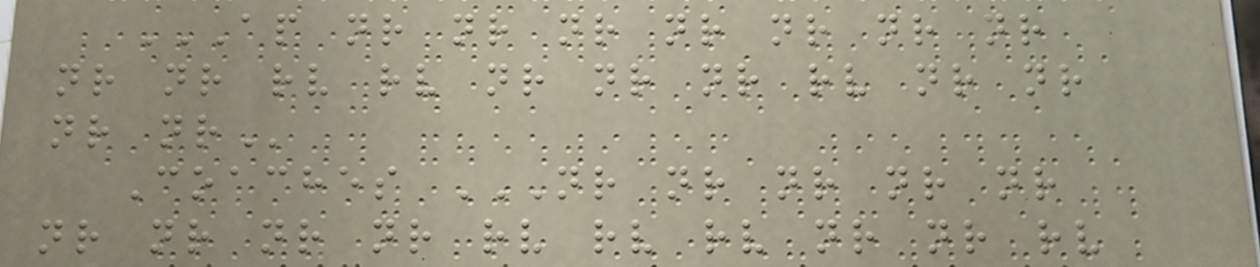AP NR NR NR NR NR NR NR
NR NR RV RV NR NR NR RV NR NR
NR NR
Coaches NR NR NR NR NR
NR NR NR NR RV RV RV NR NR RV
